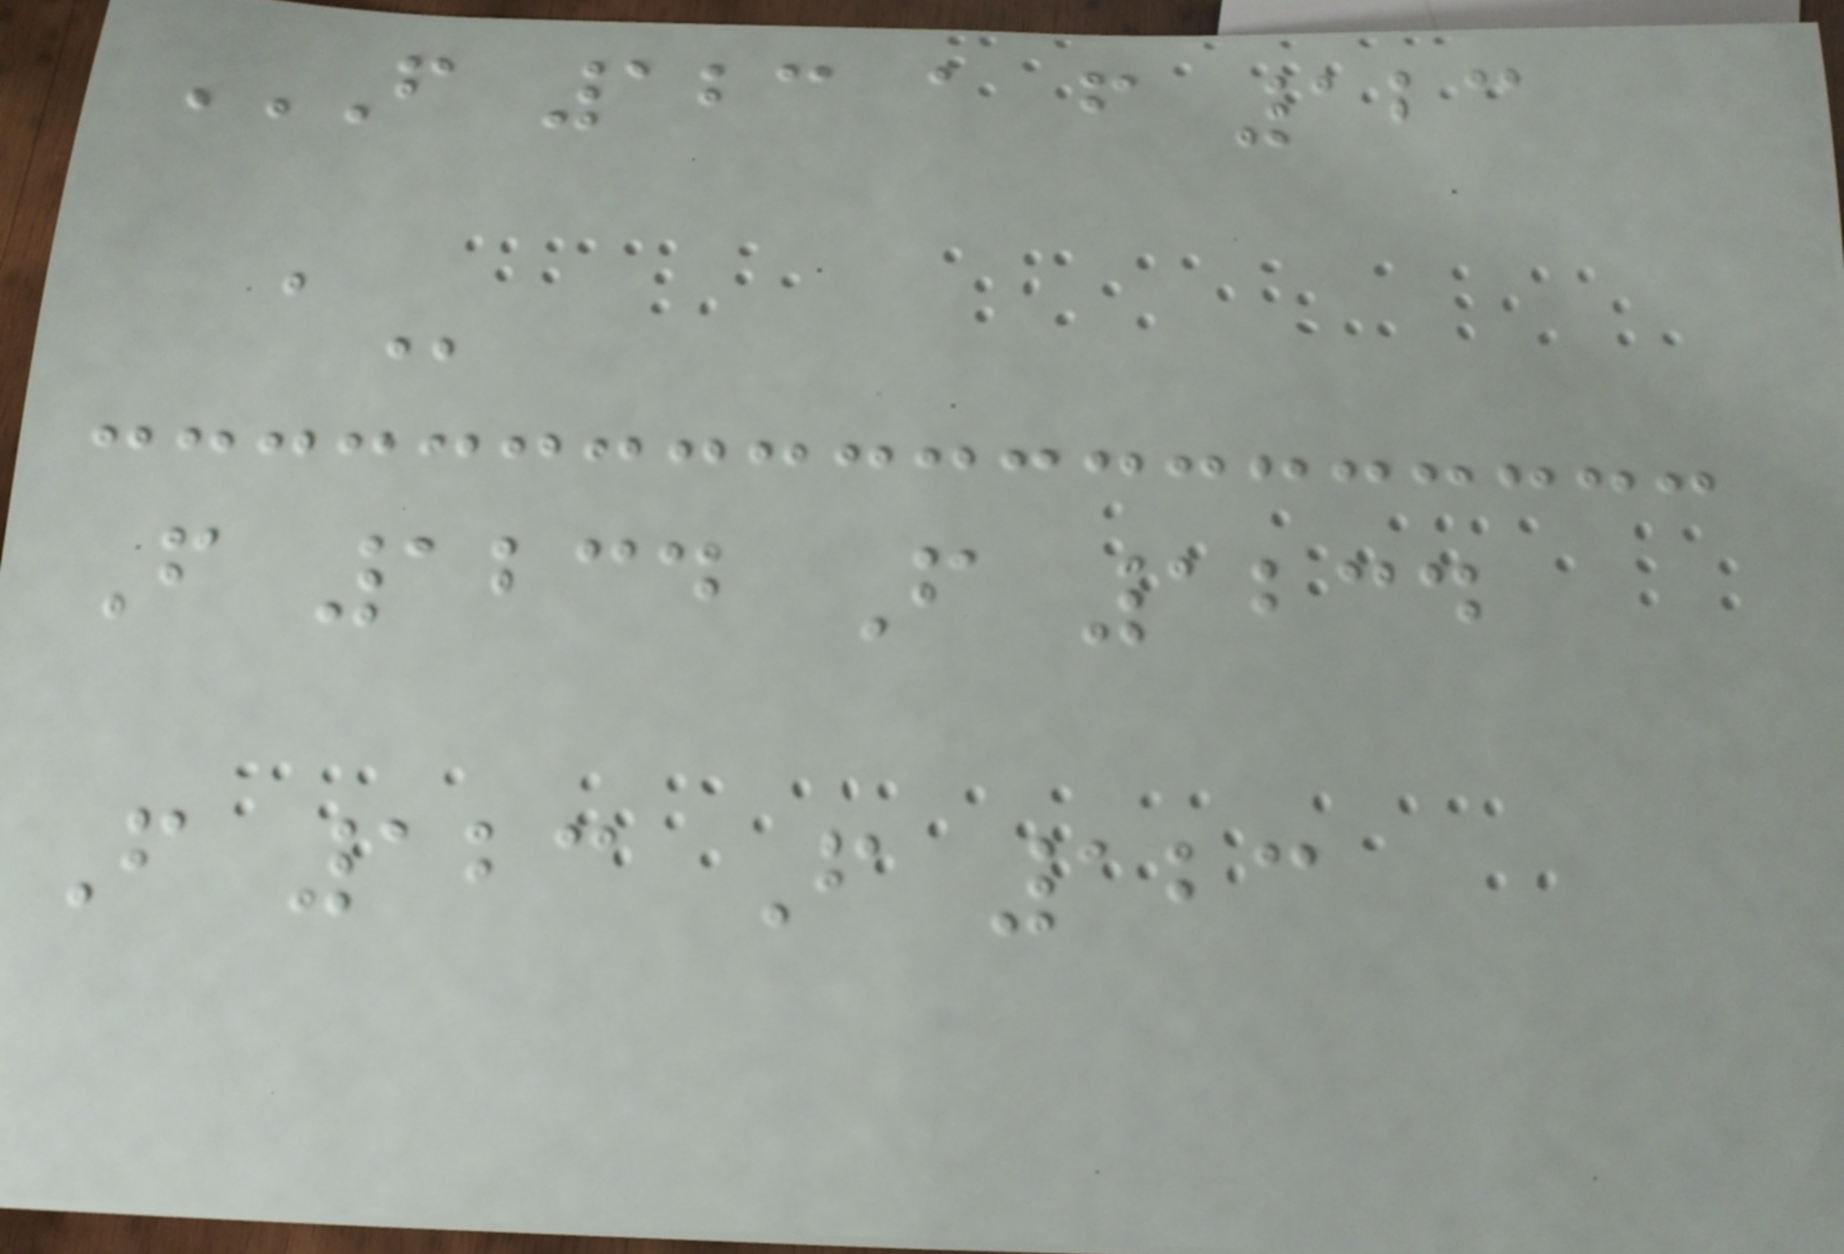F 123 A F 123
A
F 1234 F 1234
F 123 F 123
